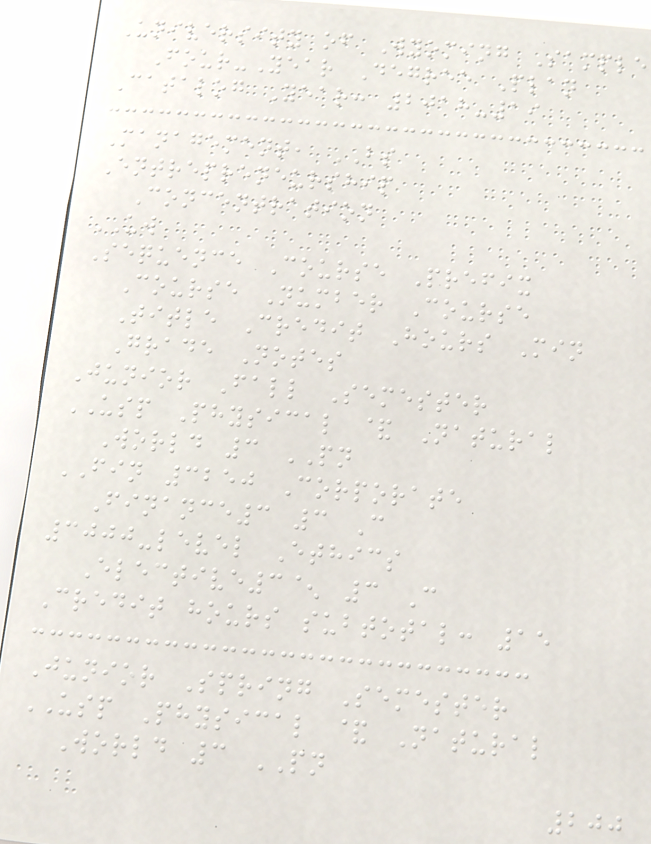University of Wyoming Sample
Four-Year Degree Plan
Catalog Year: 2018-19
Management, BS
Entrepreneurship
Concentration
UW
Sequence Course Prefix
Course Number Course
Title Credit Hours Min
Grade Notes
Junior Fall Semester
USP Physical & Natural
World 3 PN
FIN 3250 Corporate
Finance3 3 C
3000-level Ethics
Elective3^ 3 C
Credit hours subtotal: 15
Junior Spring Semester
USP Physical & Natural
World 3 PN
200
